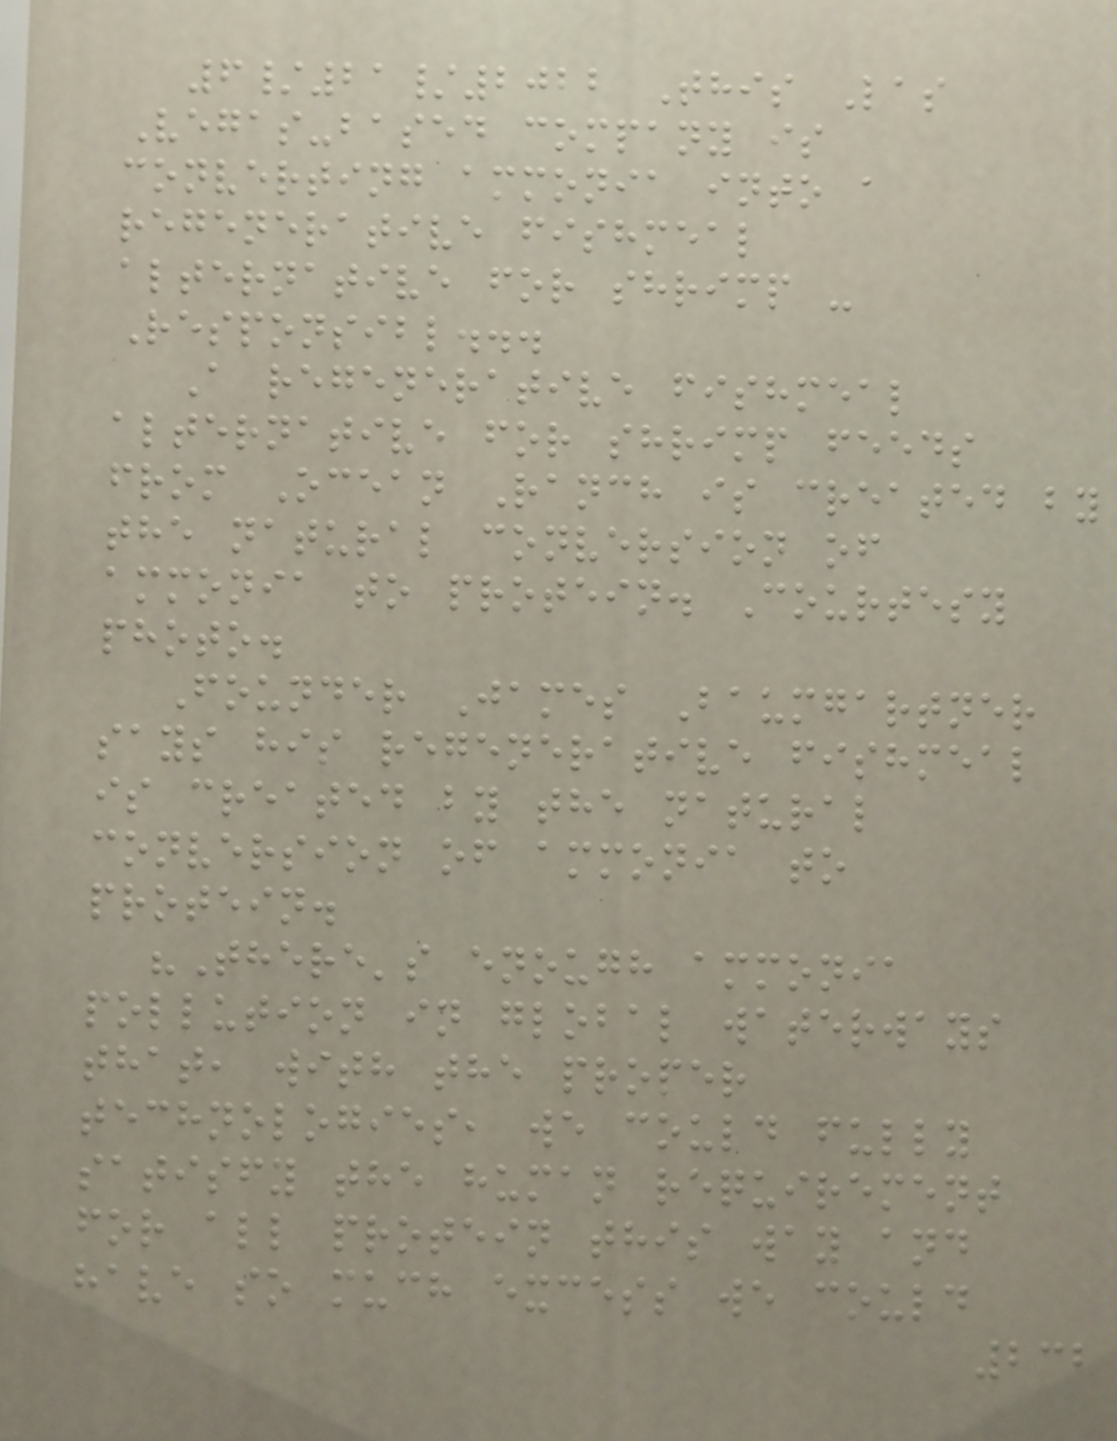6/21/2022 This Las
Vegas-based company is
converting ammonia into a
regenerative fishmeal
alternative for shrimp -
Responsibl...
A regenerative fishmeal
alternative for shrimp feeds
from Ocean Ranch is created by
the natural conversion of
ammonia to protein. Courtesy
photo.
Founder James Baumgartner
says his regenerative fishmeal
is created by the natural
conversion of ammonia to
protein.
"There's enough ammonia
pollution in global waterways
that, with the proper
technologies, we could fully
satisfy the human requirement
for all protein this way and
have so much excess we could
232
